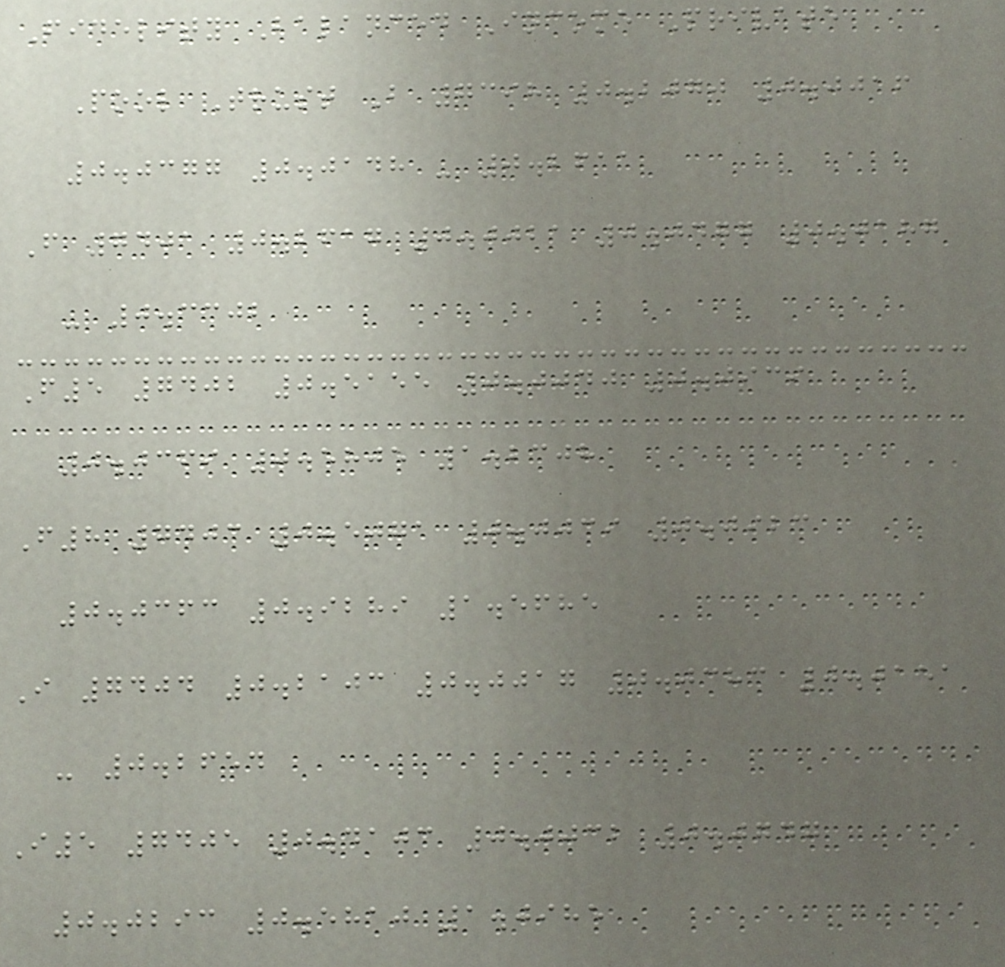Fidelity Balanced Income Private
Pool Trust B 7398 0.2070 0.0016
0.0377 0.0148 - 0.2611
F 7401 0.2617 0.0021 0.0477 0.0187
- 0.3302
F5 7402 0.5155 0.0040 0.0939
0.0369 0.5805 1.2308
F8 7403 0.5071 0.0039 0.0923
0.0363 0.9289 1.5685
I 7404 0.2103 0.0017 0.0383 0.0151
- 0.2654
I5 7405 0.4103 0.0032 0.0747
0.0293 0.5810 1.0985
